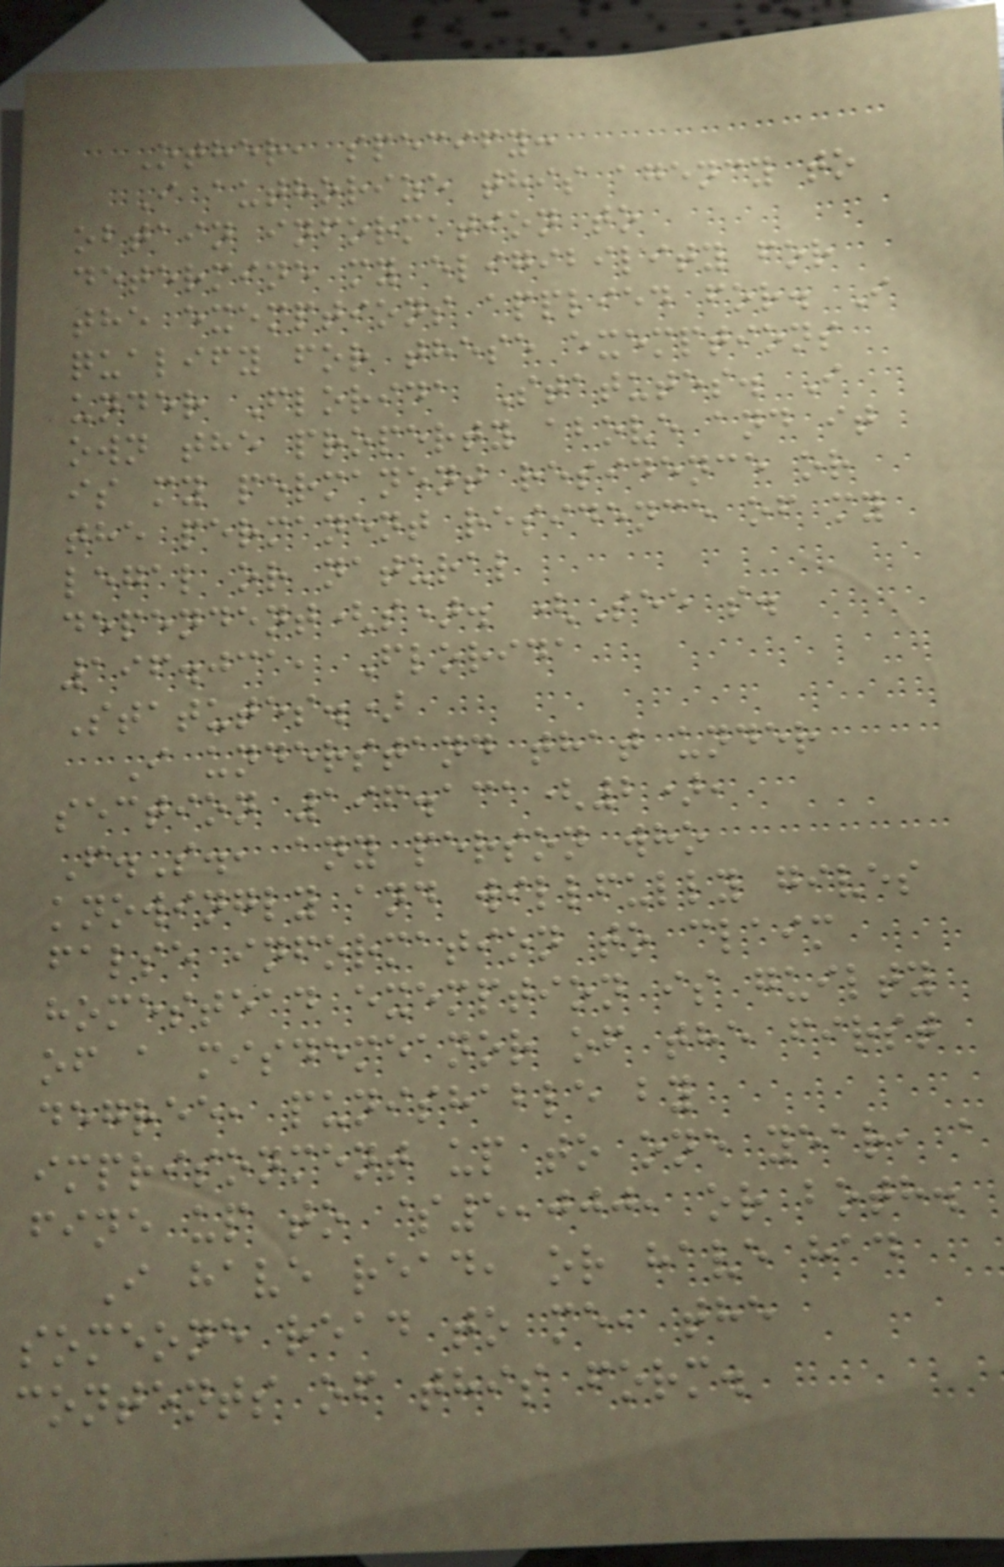Other, specify:
I authorize this agency to
obtain information to
determine my eligibility for
the exemptions applied for. I
qualify for these exemptions
under Florida Statutes. I
own the property above and it
is my permanent residence or
the permanent residence of my
legal or natural
dependent(s). (See s.
196.031, Florida
Statutes.)
I understand that under
section 196.131(2),
F.S., any person who
knowingly and willfully gives
false information to claim
homestead exemption is guilty
of a misdemeanor of the first
degree, punishable by
imprisonment up to one year, a
fine up to $5,000, or both.
I have read, or have had
someone read to me, the
contents of this form.
